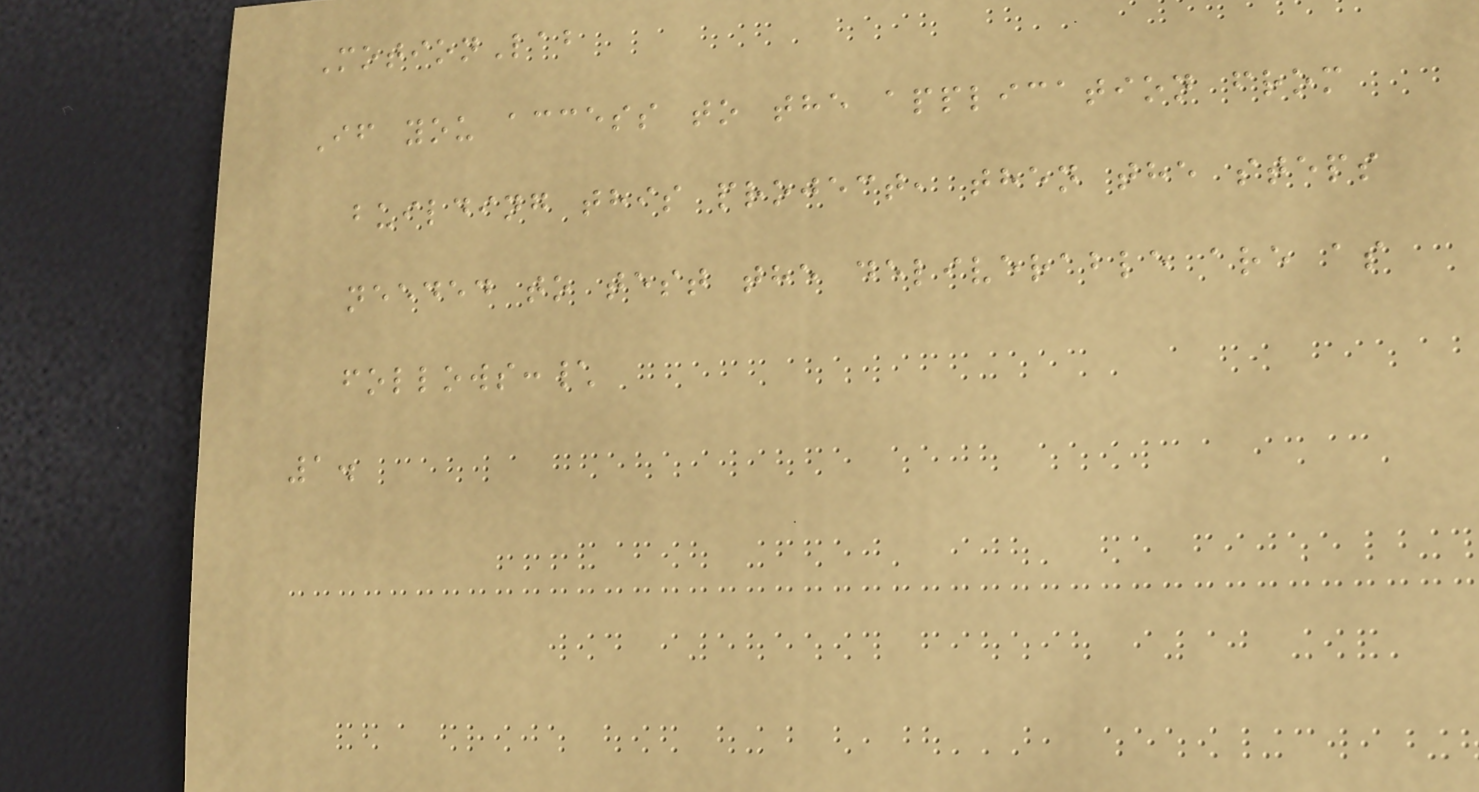MotionLab
If you access to the application from
building this project, then the steps
needed to test the deliverable are as
follows:\
1.
